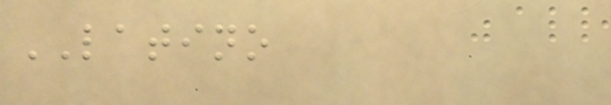LATINO
